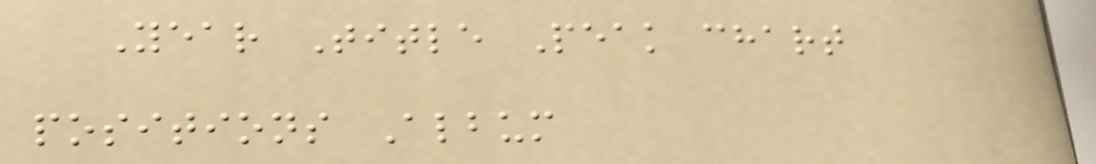Year Title Peak chart
positions Album
